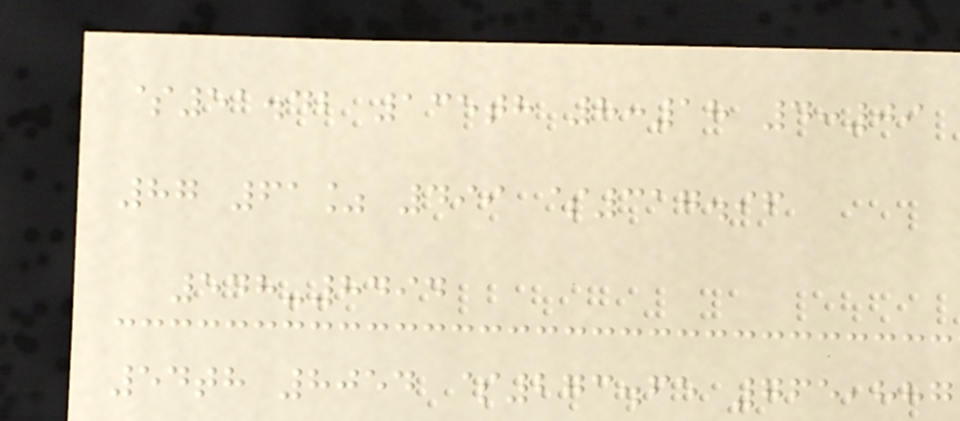$51.42 135th 8:18 4:09
87 61% 499 $317.96
548-8494
54th 8054 $273.65 765,887
